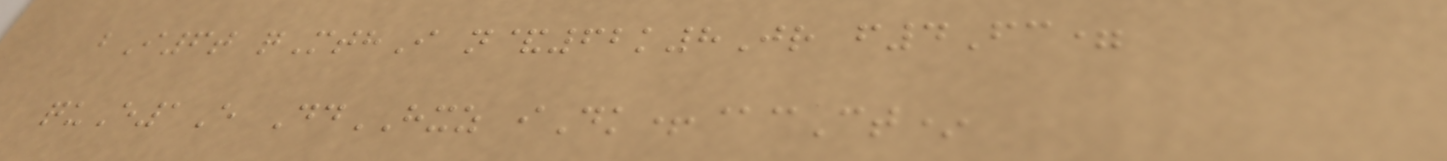bI6t qMthI n&62k8Jr f4Fc=
quE1E DdHXZ iDk+@cCt*
